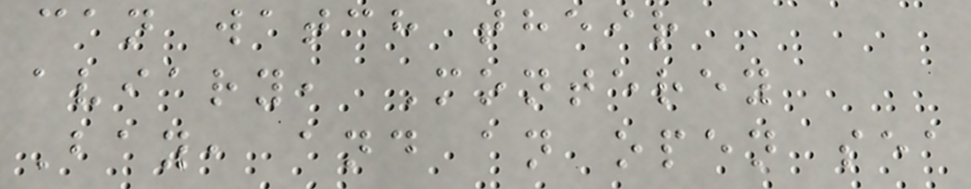can watch their
aviary, Monterey
Bay, and an open sea
